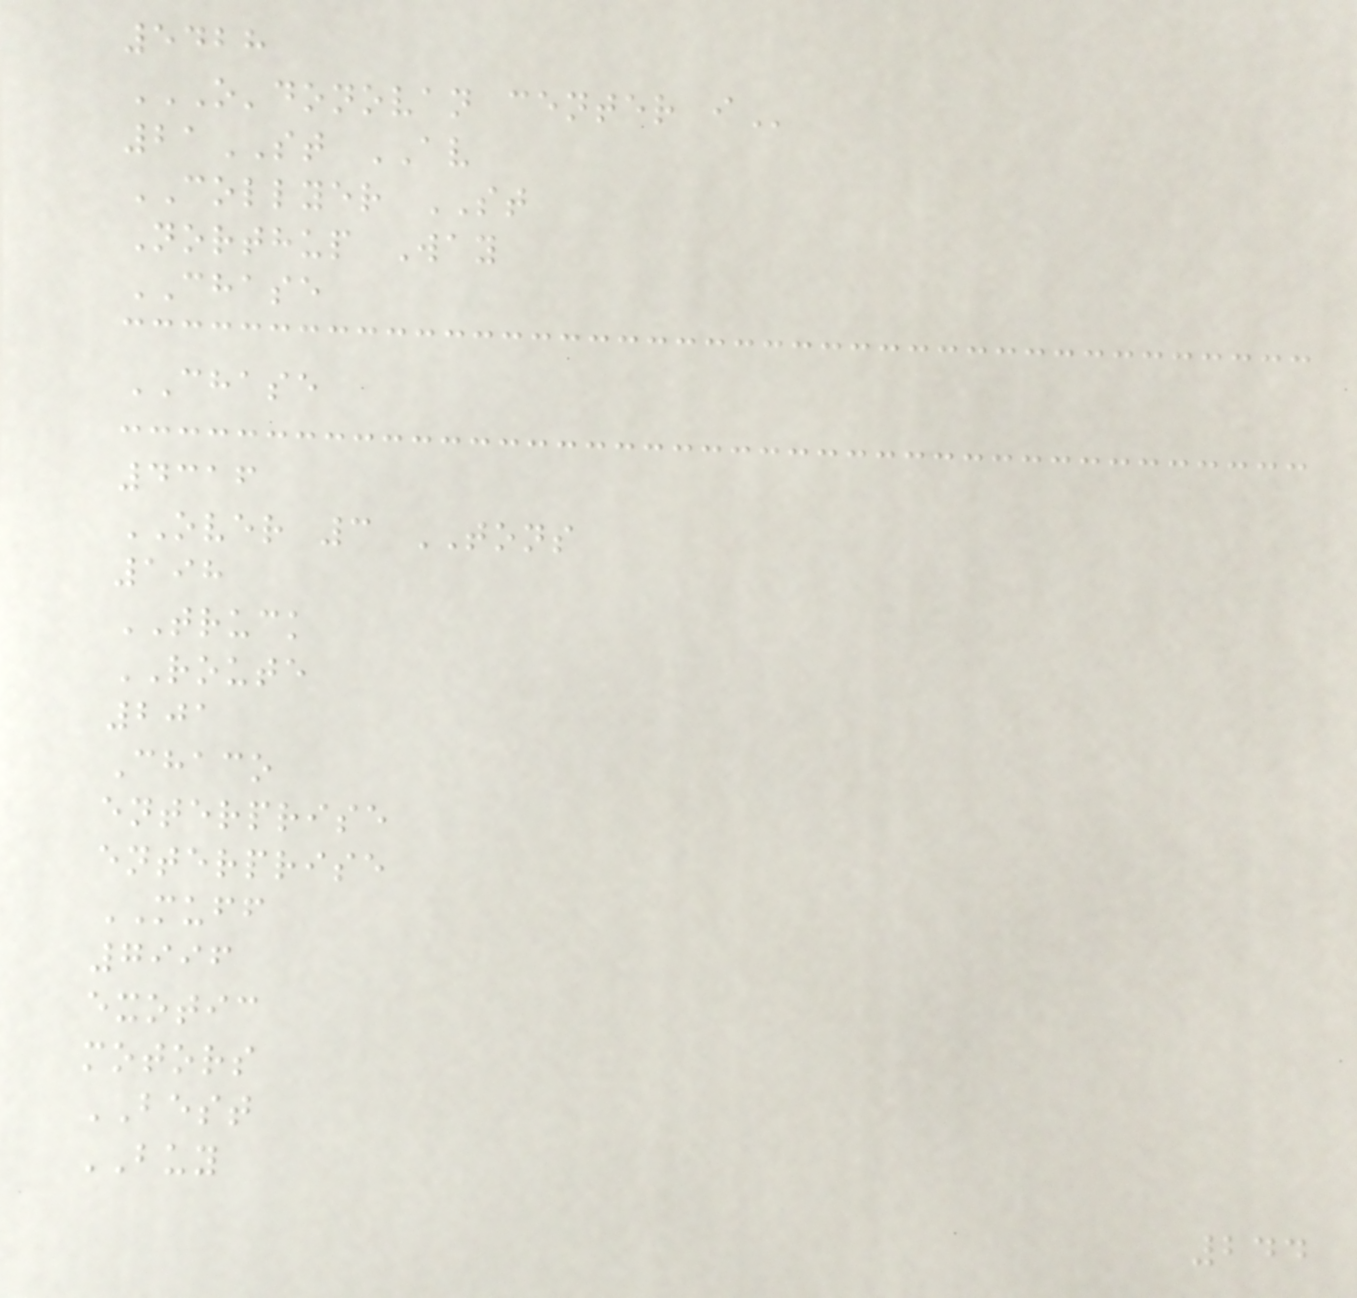5428
O'DONOVAN CENTER I
21ST AV
COLLYER ST
Northup Way
CHASE
CHASE
4316
OVER 3 TONS
198
TRUCK
ROUTE
201
Chaco
enterprise
enterprise
MUFF
7996
exotic
motors
BEST
BUY
244
